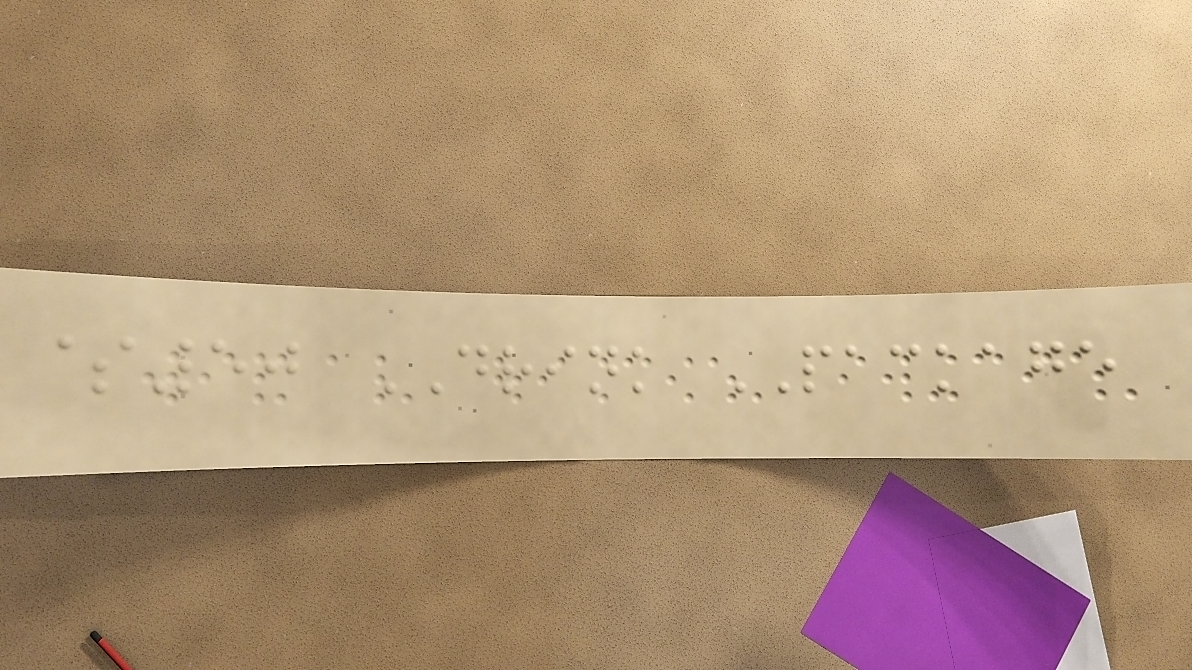$50 DRINK PACKAGE
